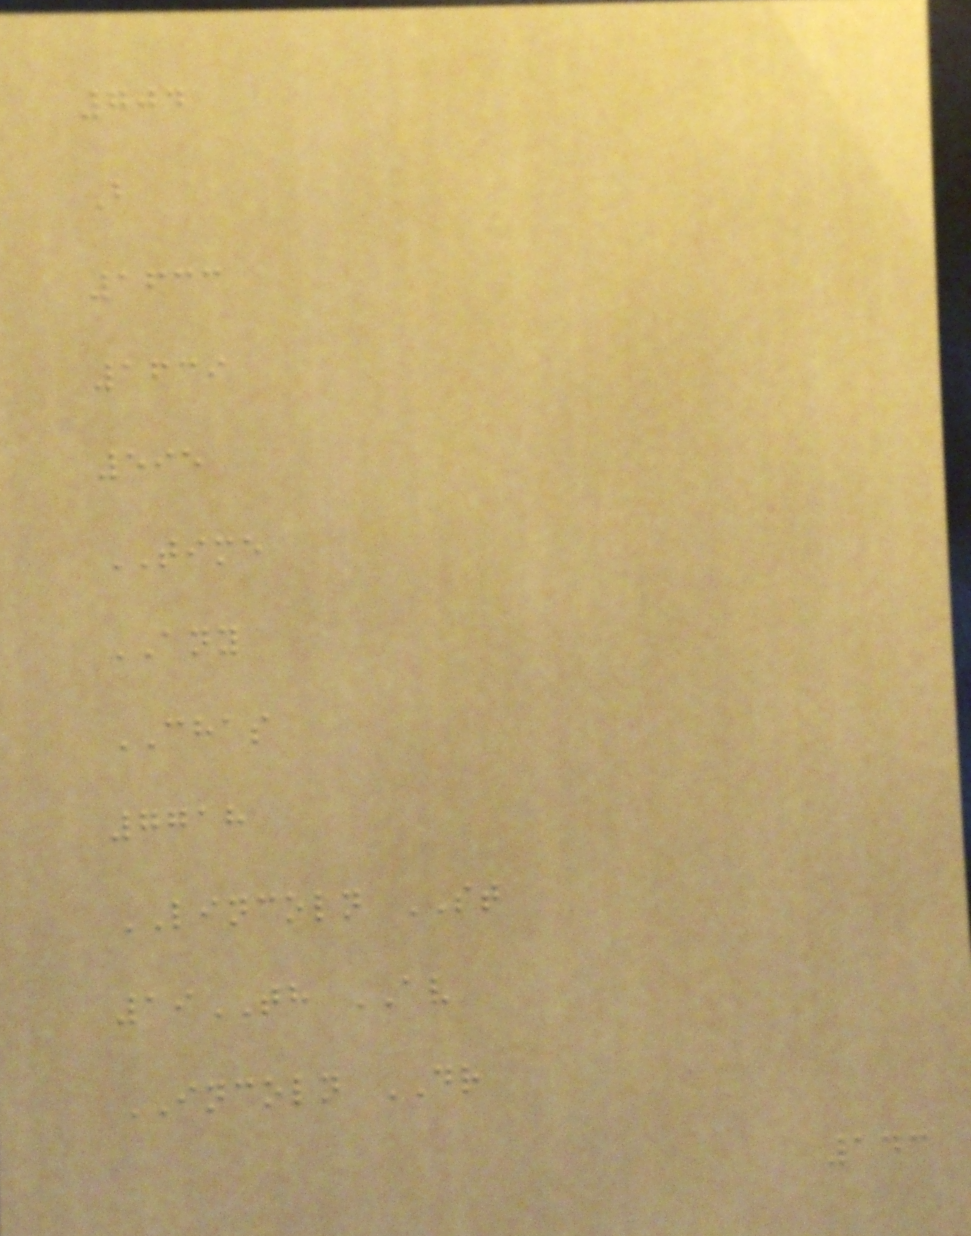704
B
1633
1639
595
TIME
ANY
CHAS
7718
LINCOLN ST
19TH AV
INCOLN DR
143
